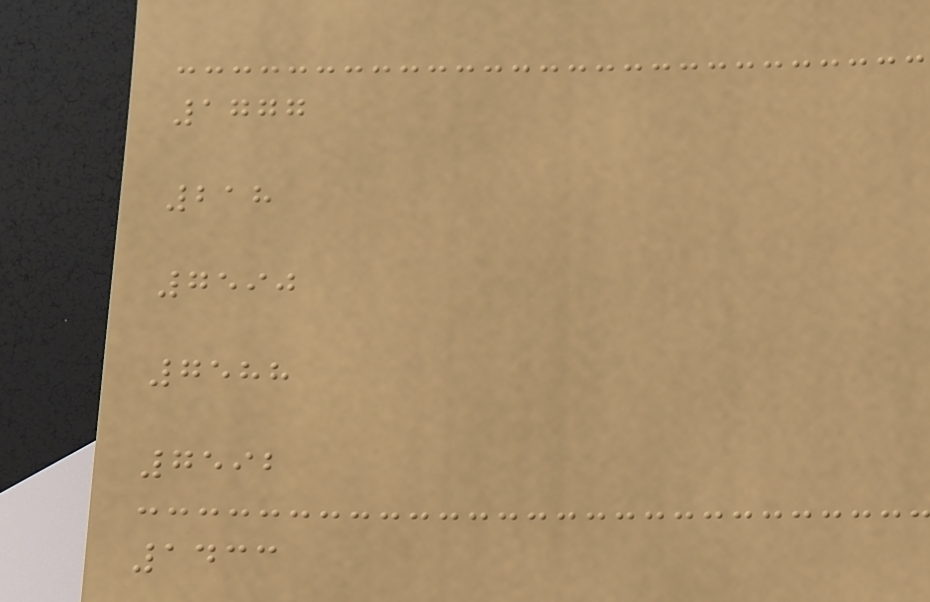1777
218
7590
7588
7592
1433
